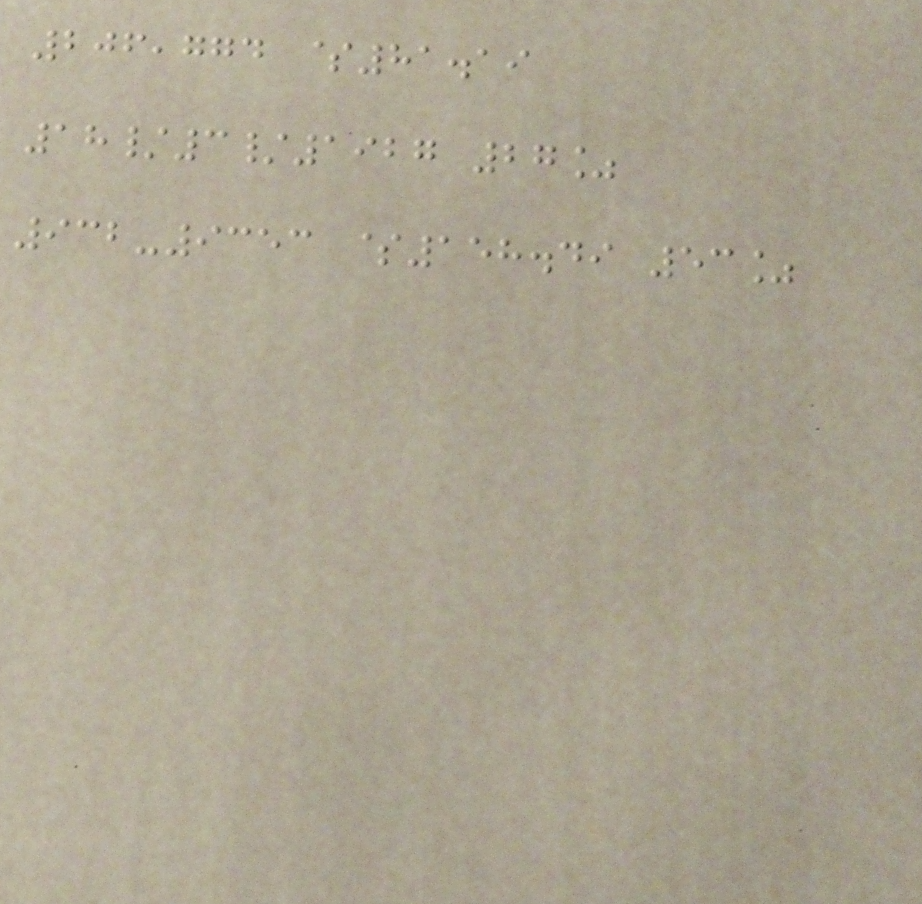206,774 $81.19
18/3/1927 27%
932-9353 $158.49 53%
